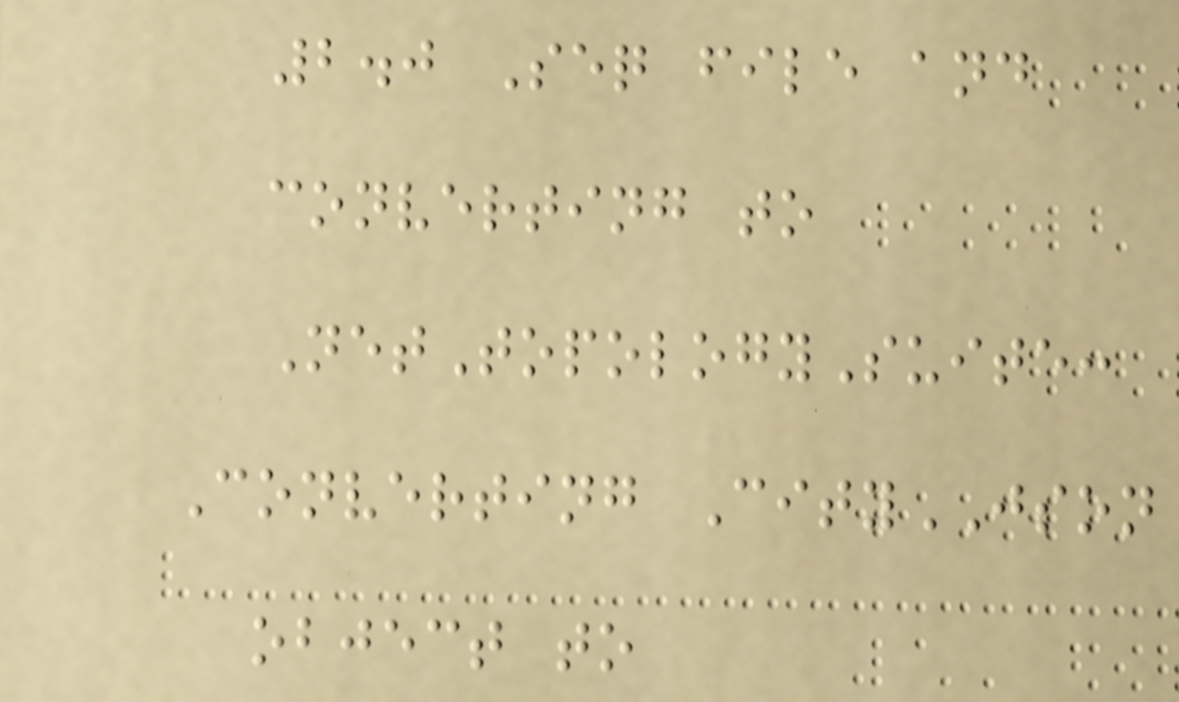2.0 Seq file and
converting to
NetTopologySuite:
Converting CityJSON
object to
